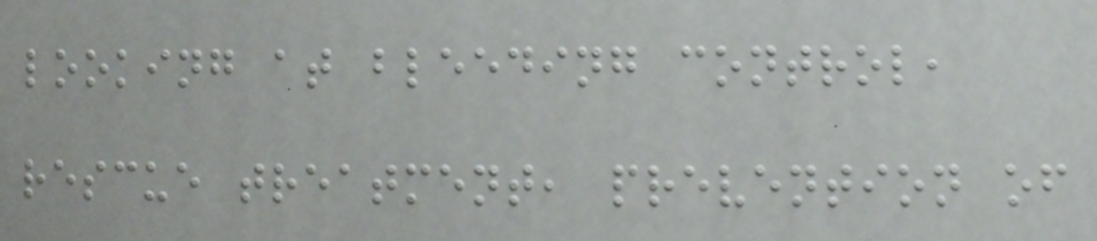looking at bleeding control,
rescue treatment, prevention of
